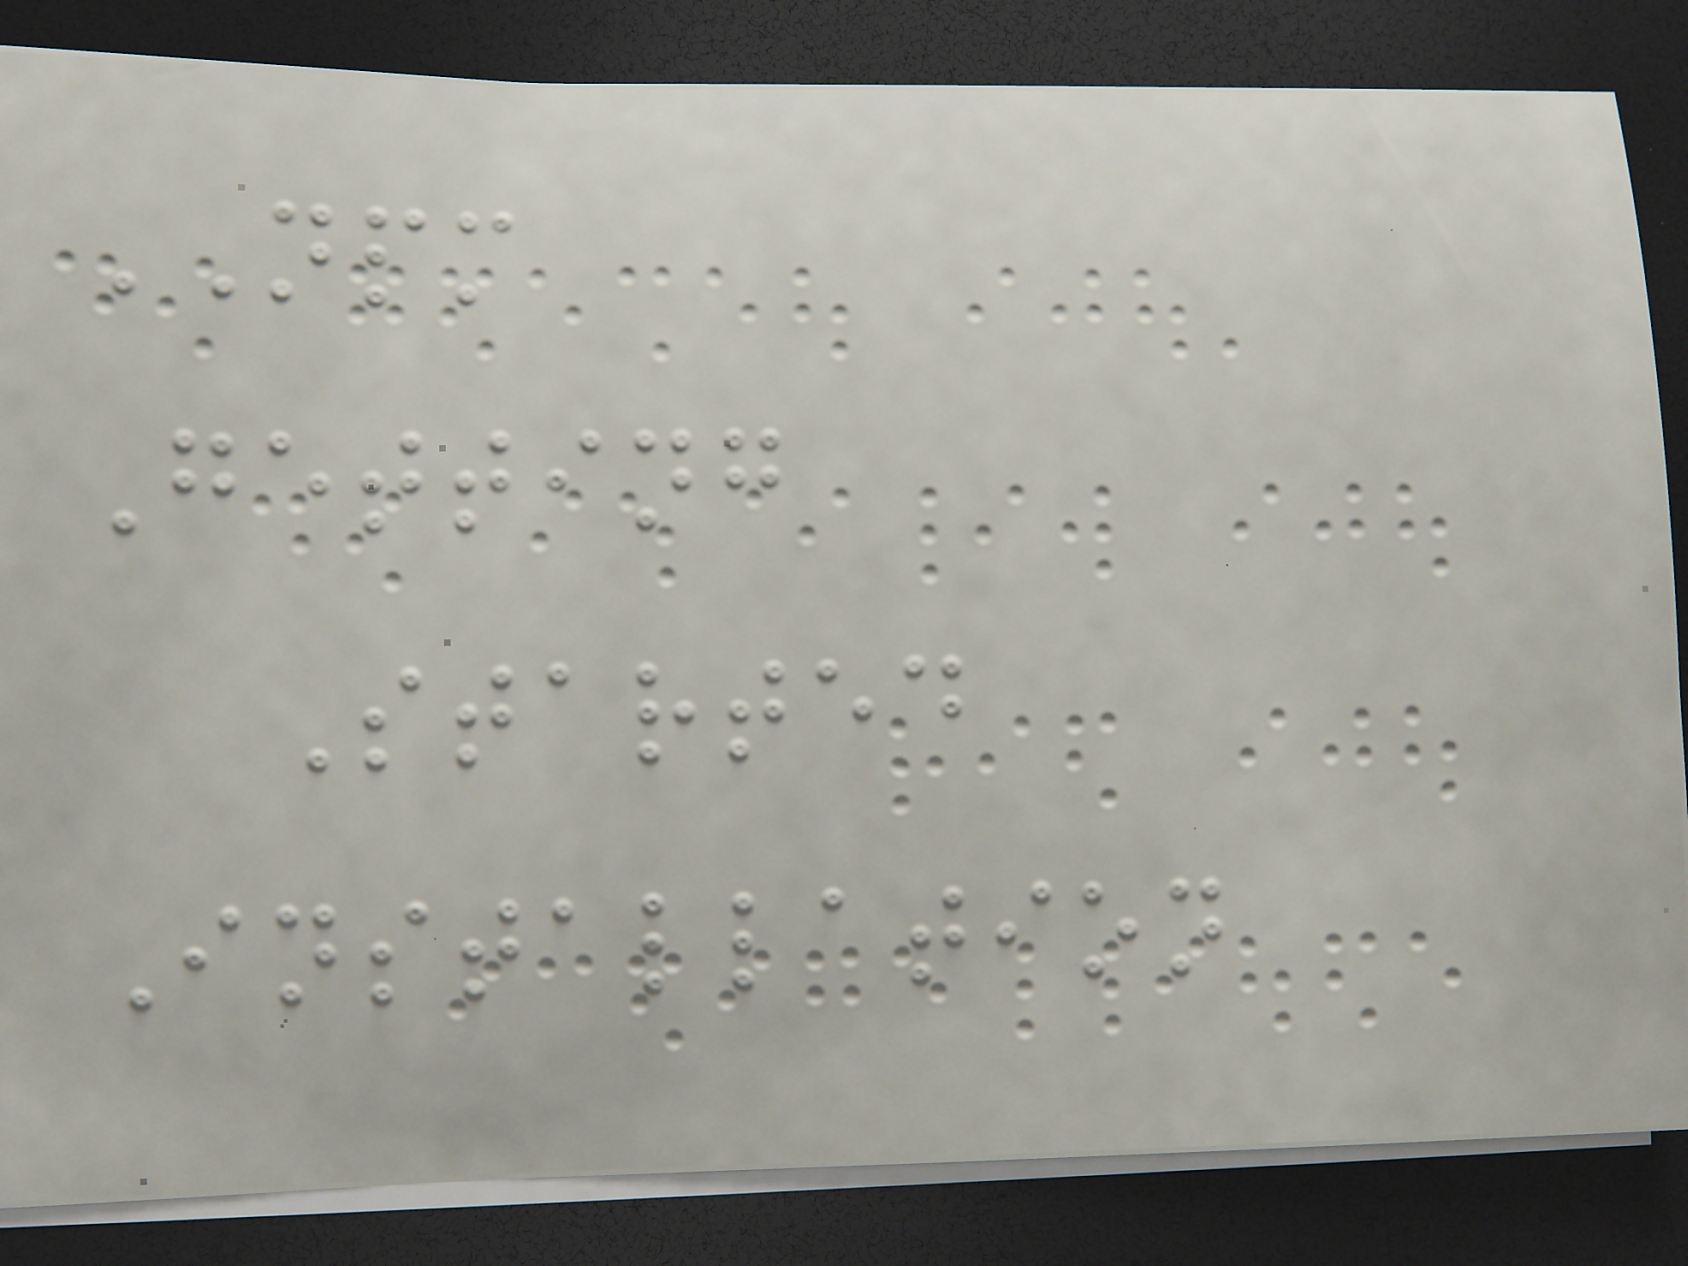NPM
Getting
Started
Installation
